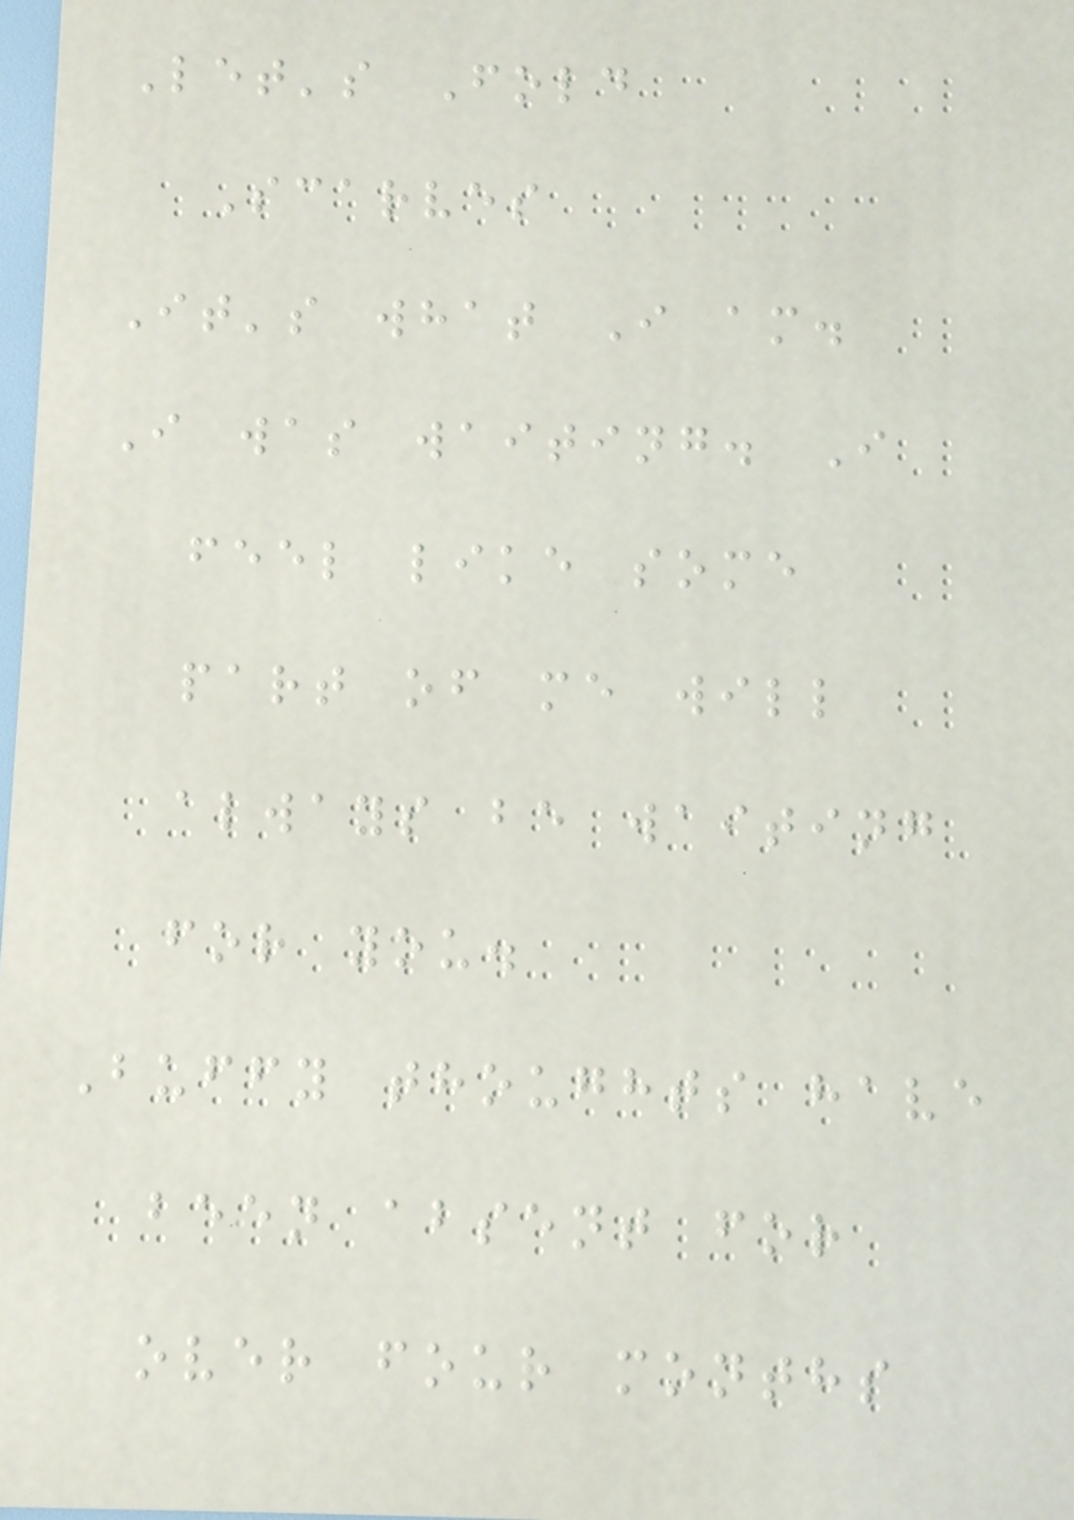Let's Fold
Scarves
It's what I am.
I was waiting. I
feel like some
part of me will
always be waiting
for you.
Buffy thoughts have
been absent for
over four months
